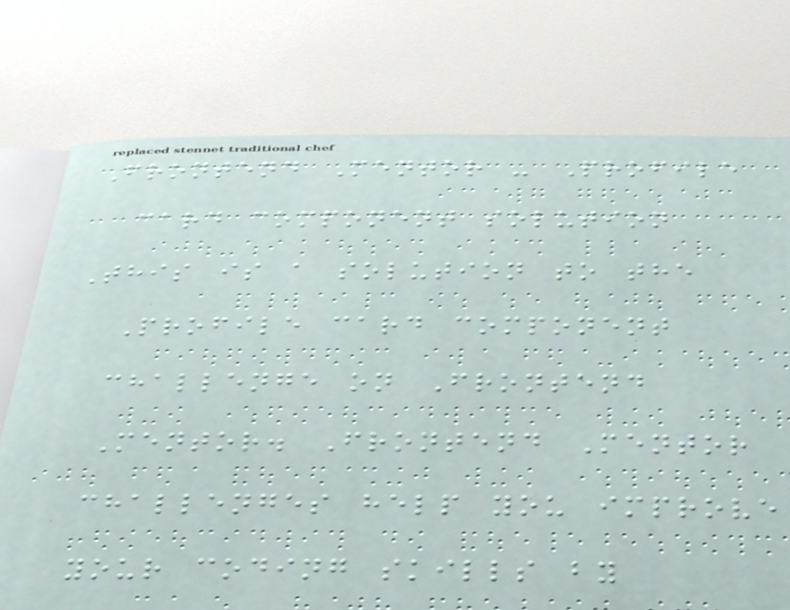Frontend Mentor - Profile
card component solution
This is a solution to the
Profile card component
challenge on Frontend
Mentor. Frontend Mentor
challenges help you improve
your coding skills by
